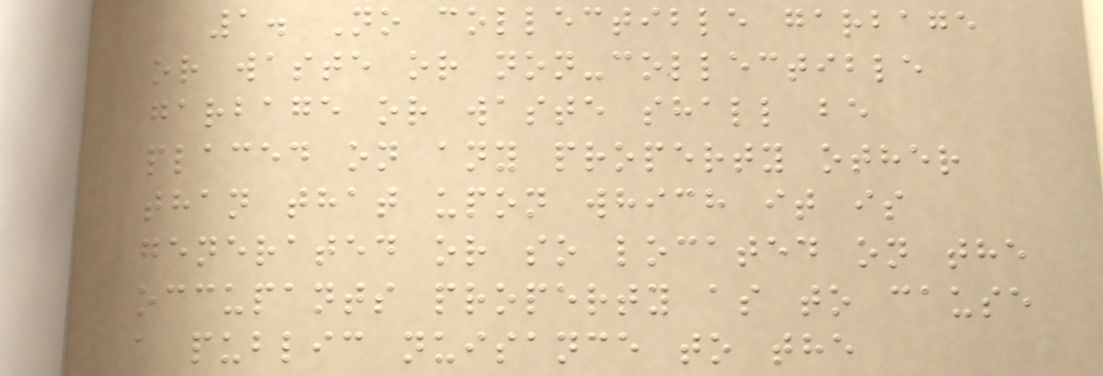1. No collectible garbage
or waste or non-collectible
garbage or waste shall be
placed on any property other
than that upon which it is
generated or so located on the
occupants property as to cause
a public nuisance to the
